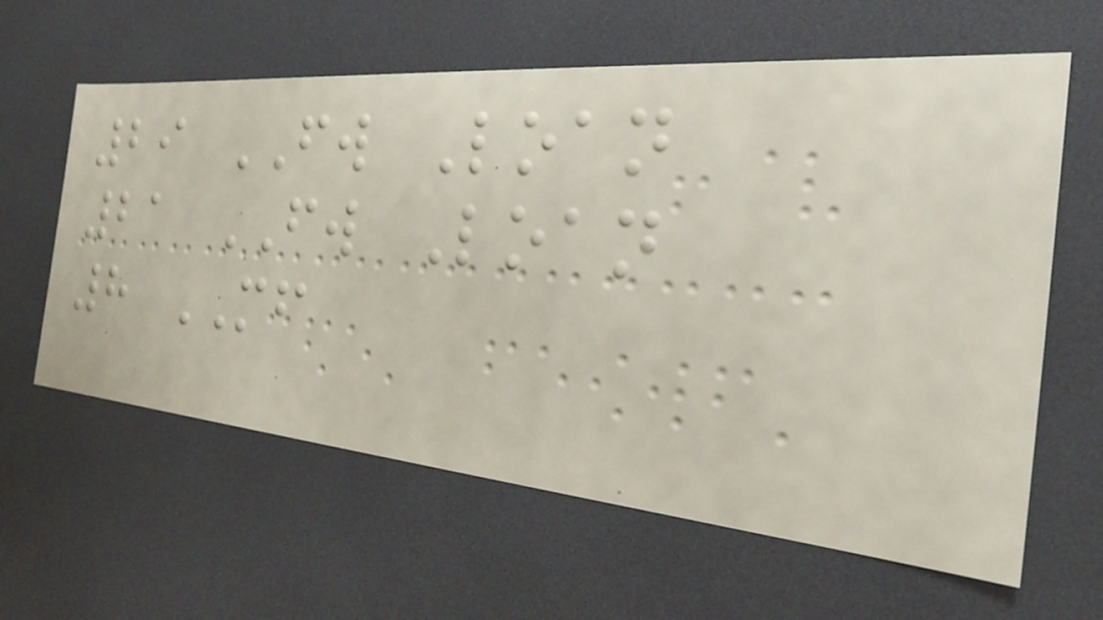29 FW Loan
21 FW Loan
8 MF
